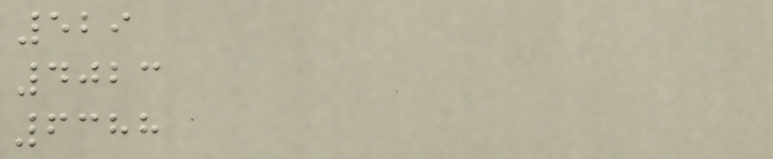529
4023
6388
